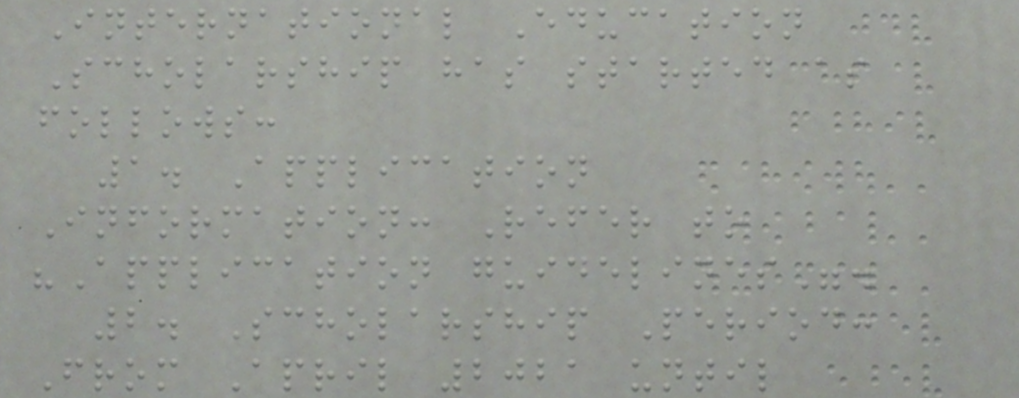International Education
Scholarship has started as
follows:
1. Application
Information: Refer to
"Application guidelines".
2. Scholarship Period:
From April 2021 until
